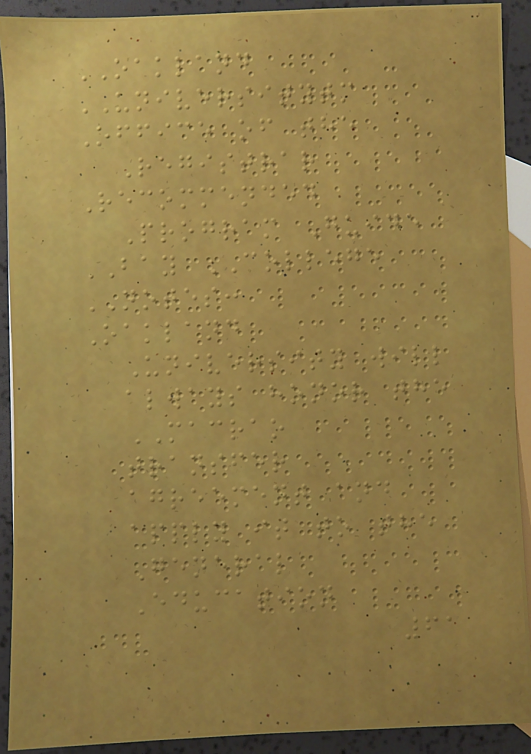OAKLAND
UNIVERSITYTM
Office of the
Registrar
Recommended
Program Guide
BAY COLLEGE
NOTES:
Oakland
University will
always honor the
MACRAO
transfer
agreement and
apply it to the
General
Education
61
